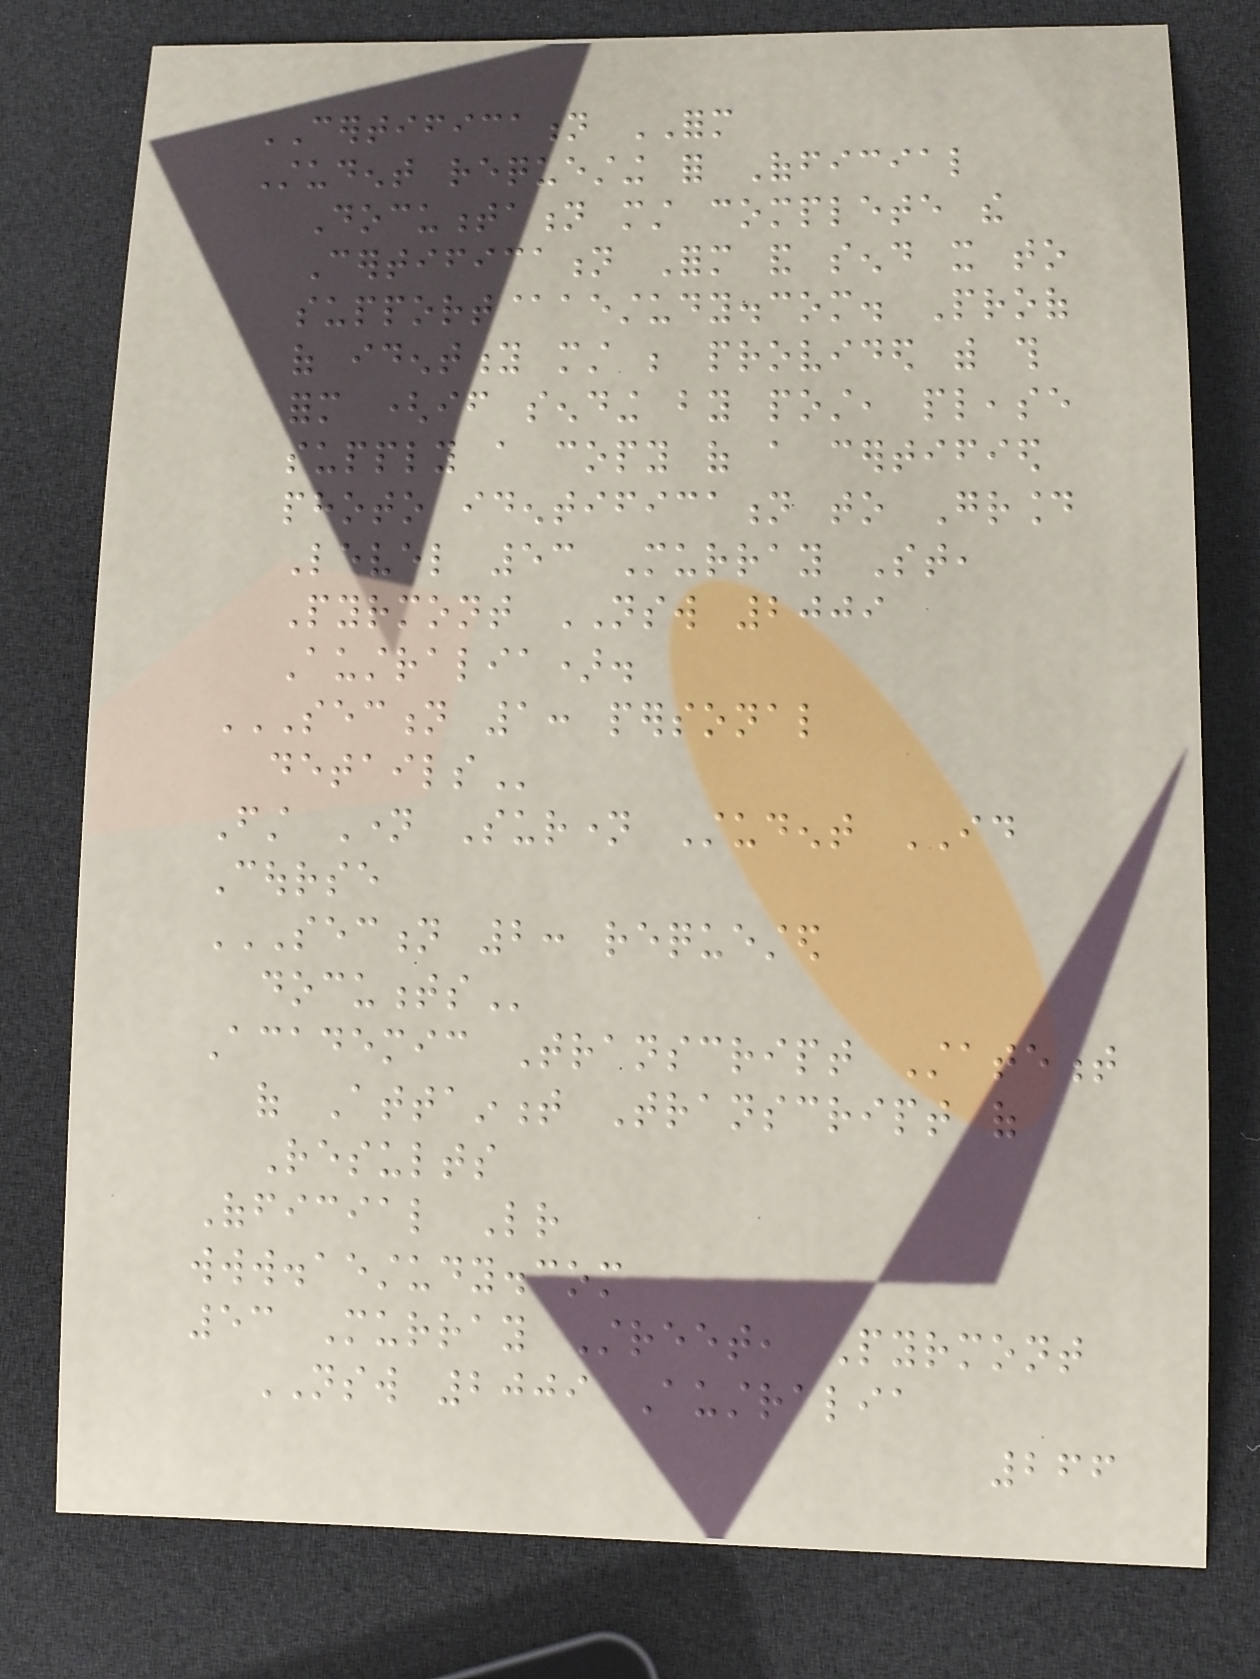CERTIFICATION FORM
Student requesting for Official
Documentation must complete the
Certification Form and send it to
support@aestudy.com. Proof
of identity must be provided with this
form (if sending by post, please
supply a copy of a certified
photo identification to Ground
Level 53 Murray St,
Pyrmont NSW 2009
Australia).
SECTION 1: PERSONAL
DETAILS
First Name Surname Student ID
Course
SECTION 2: REQUESTED
DOCUMENTS
Academic Transcript Statement
of Attainment Transcript of
Results
Official Letter
www.aestudy.com
53 Murray Street, Pyrmont
NSW 2009 Australia
266
